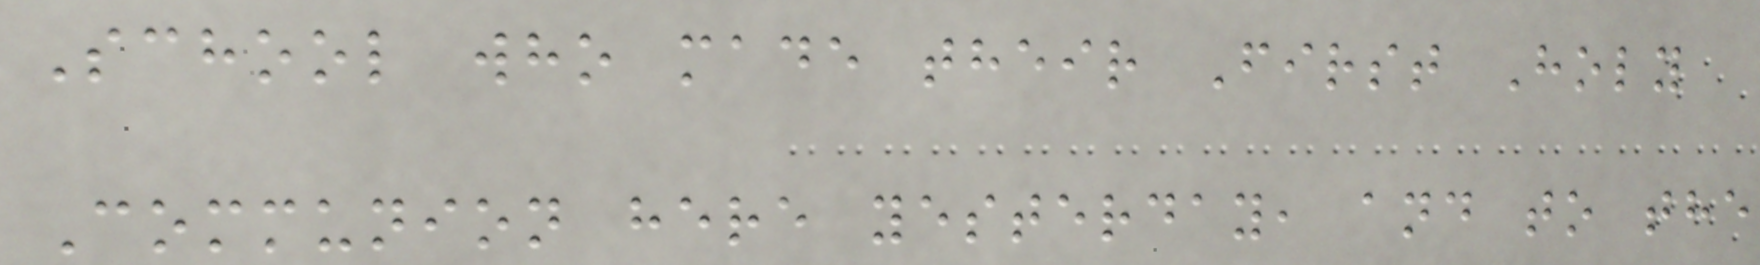School who made their First Holy
Communion here yesterday, and to the
